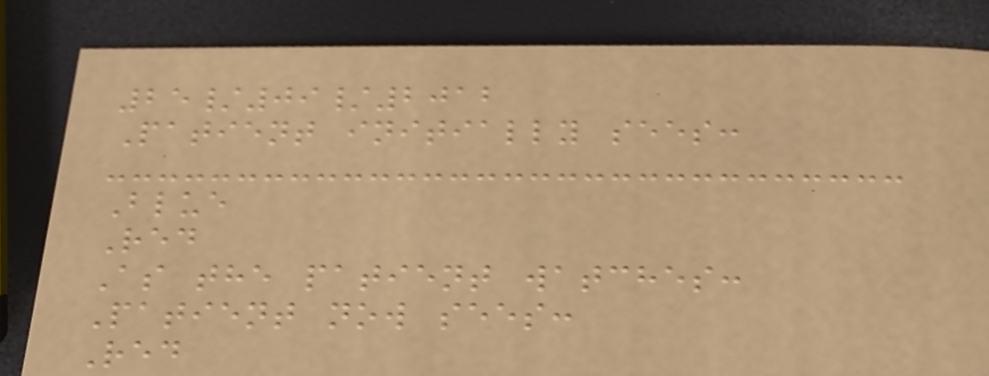25/09/2012
Patient initially sees:
Blue
Red
As the patient watches:
Patient now sees:
Red
